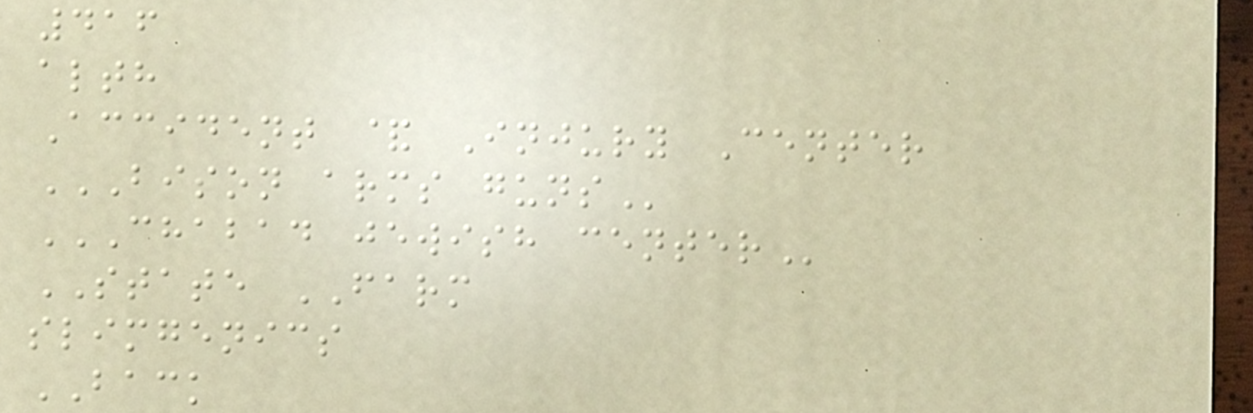416
alth
Accident & Injury Center
BISON ARMS GUNS
CHABAD JEWISH CENTER
STATE FARM
slimgenics
BACK
